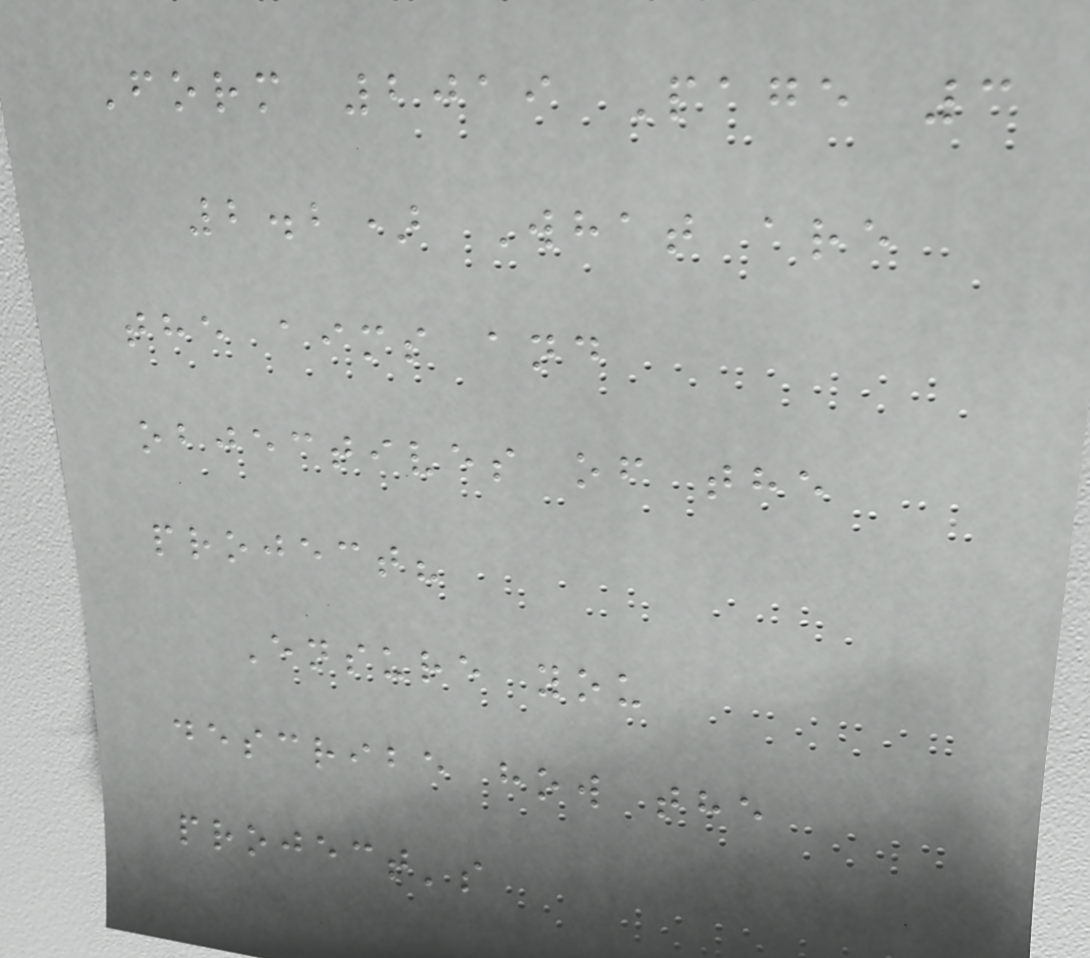Form 2019 Page 3
2.2) What are
the aims and
objectives of the
project?
Ensure you
describe how the
project's
